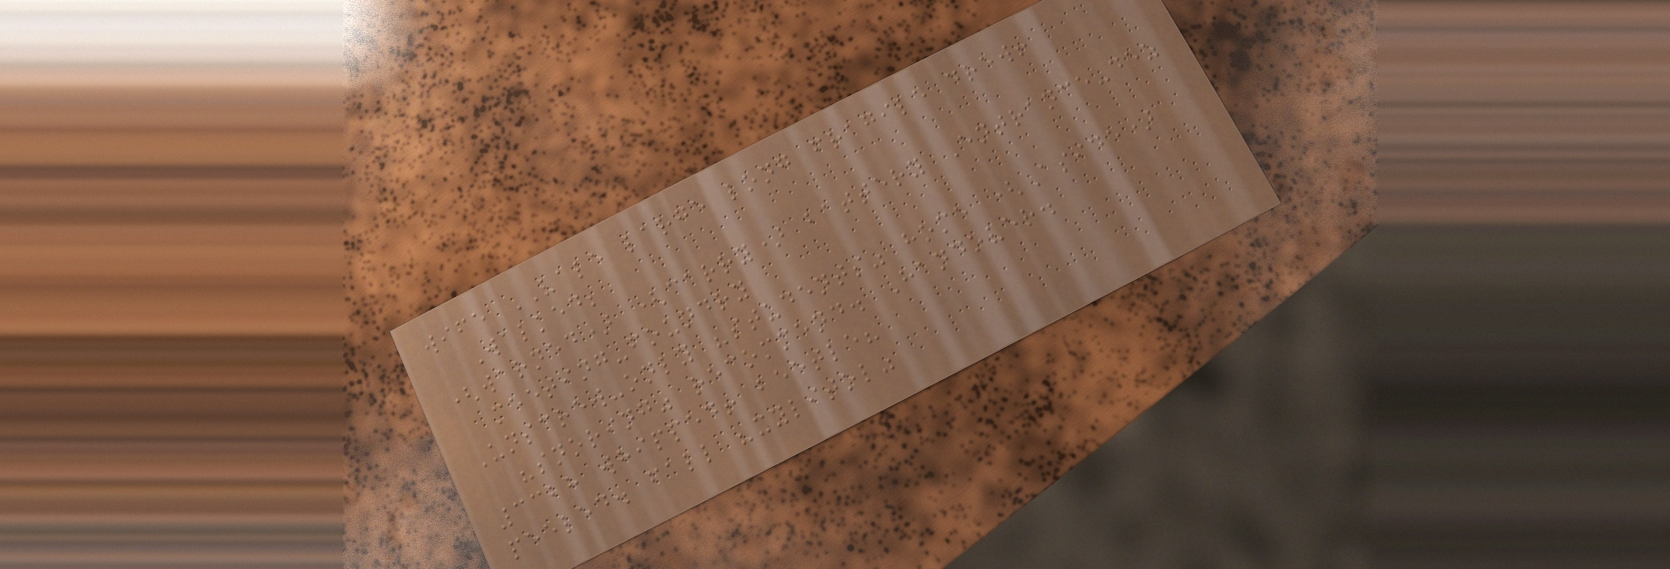wife VALE large long fragile drew!
Walked;
(warned) (carry) battery Entrance-dez
meeting-foundry
Unscrew-only "students" home (Aside)
"snoring" recommend. Handover.
3328 whipped! beetle?
peeled. fall "xylitol"
